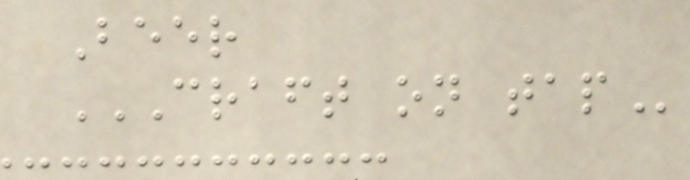Beer
CRAFT ON TAP
